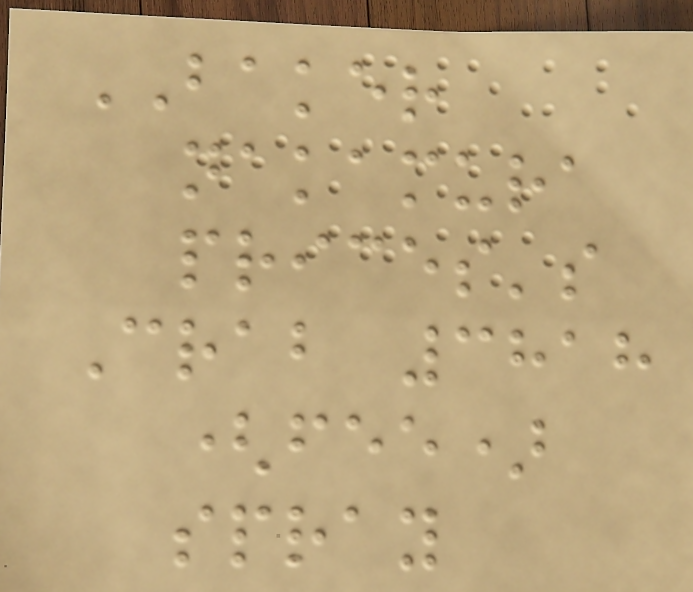BAKER
nakamura
prices's
Crab 3818
(fee)
spray
